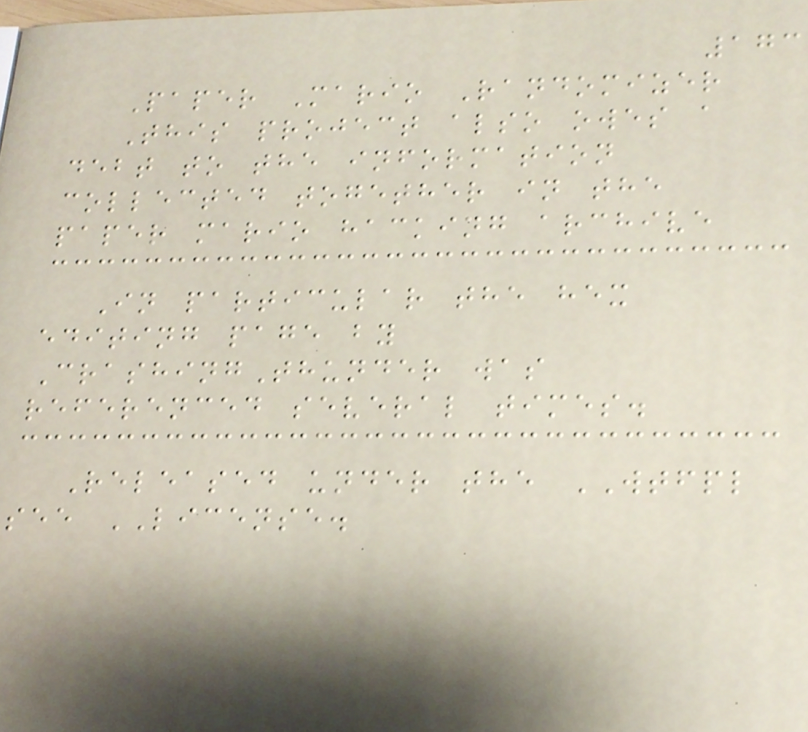173
Paper Mario Randomizer
This project also owes a
debt to the information
collected together in the
paper mario hacking archive
In particular the hex
editing page by
CrashingThunder was
referenced several times.
Released under the WTFPL
see LICENSE.
